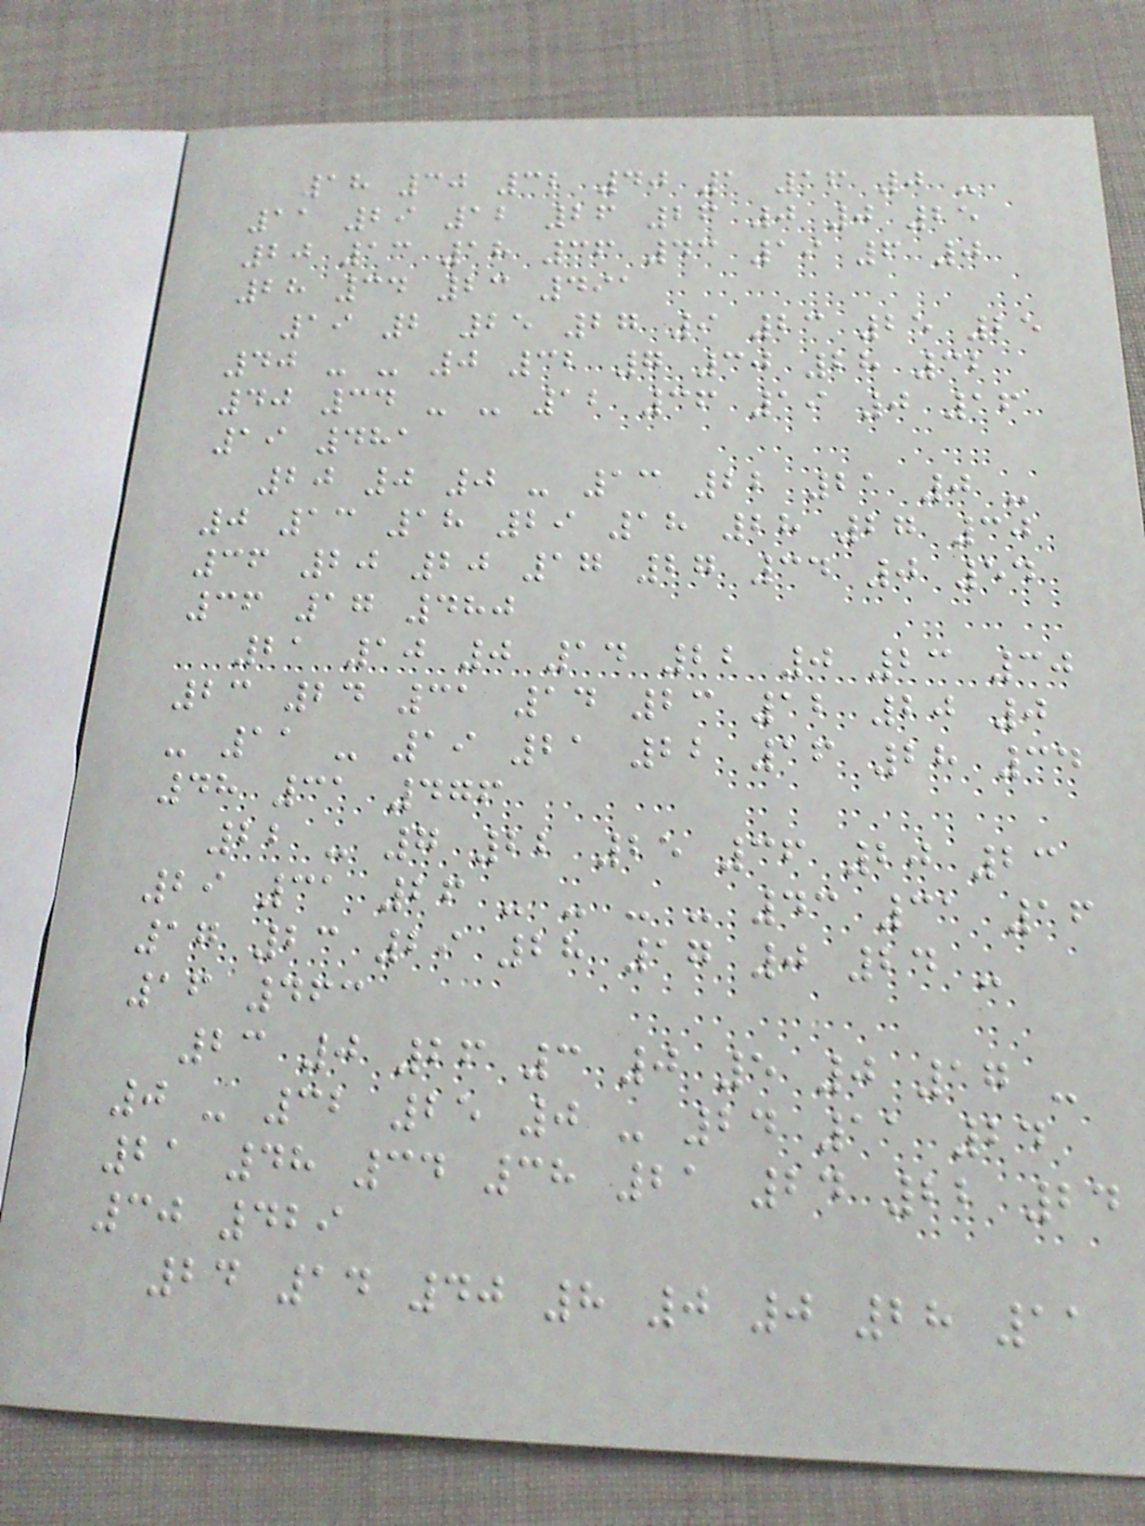18 30 32 40 1 16 0 -
11 29 12 26 26 0 0 25
20 13 18 36 43 19 6 0
28 34 23 491
19 2 25 27 9 23 25 25
40 - - 0 32 7 30 28 32
40 34 - - 12 36 19 0 16
19 481
20 0 0 - 13 22 21 0 -
0 13 18 29 18 28 27 30
36 20 20 17 27 34 0 54
36 17 480
21 10 0 14 22 0 23 30
23 24 31 14 23 12 20 0
- 11 - 19 21 22 16 28 34
48 31 476
22 - 7 22 25 36 20 23
29 31 26 - - - - 43 31 16
17 23 29 28 17 0 24 -
16 463
23 0 26 3 0 5 0 17 -
0 - 32 25 0 - 24 11 24
21 48 34 38 21 24 22 24
30 429
24 14 40 8 0 0 28 11
